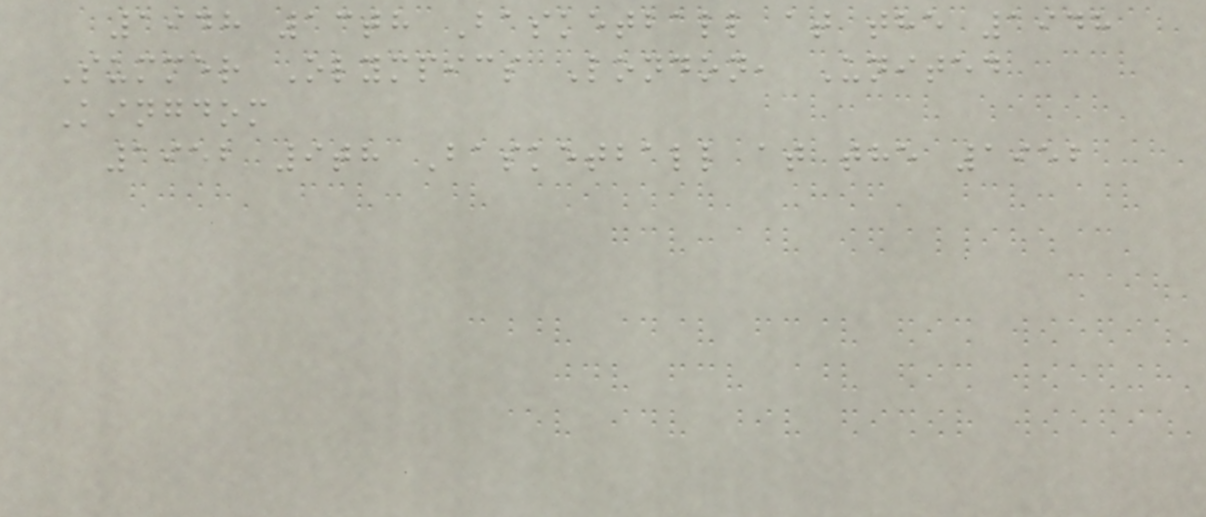1948 13th Basketball at the 1948
Summer Olympics London, United
Kingdom
1952 9th Basketball at the 1952
